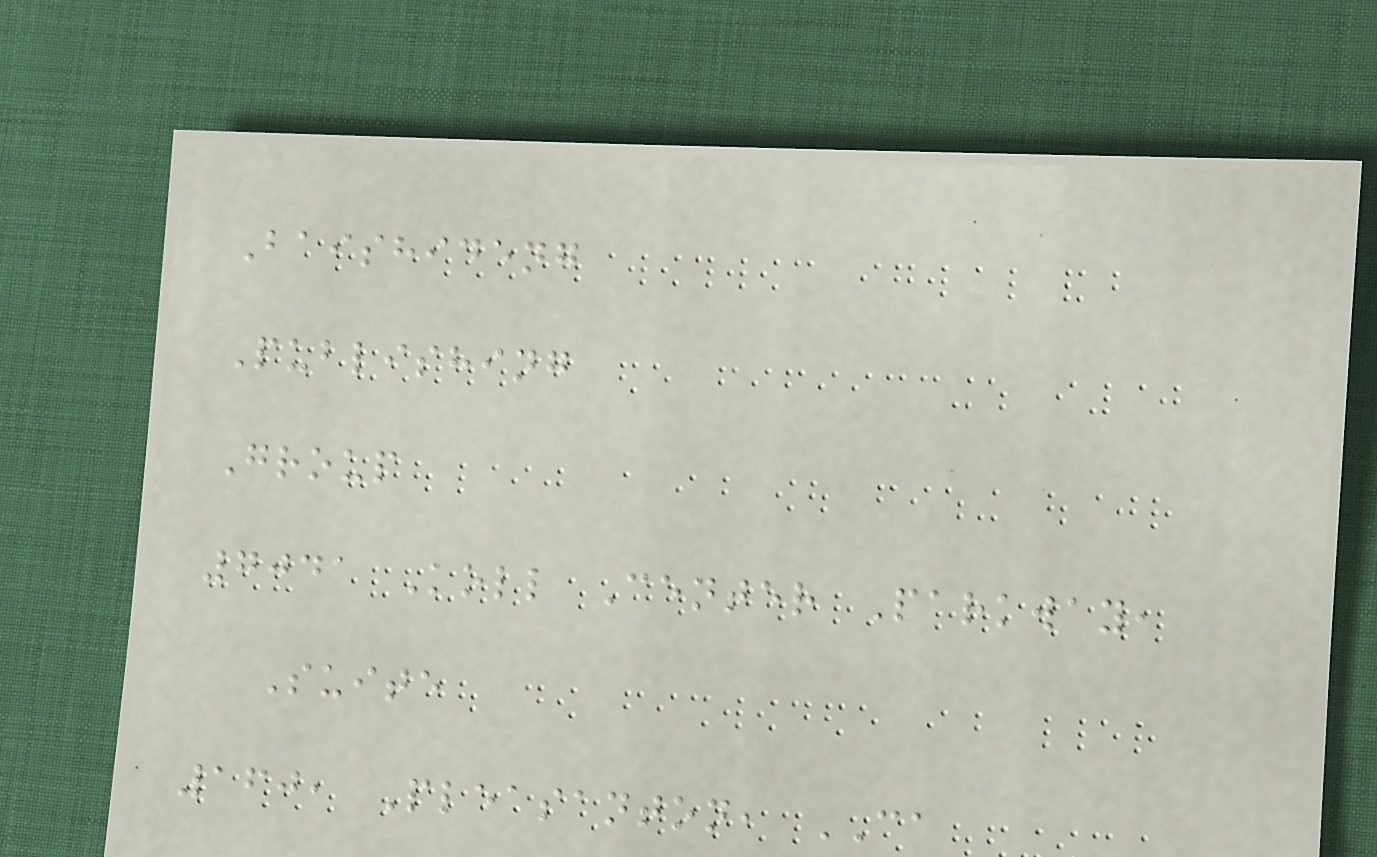Baishideng
Publishing
Group
7041 Koll Center Parkway,
Suite
160, Pleasanton, CA
